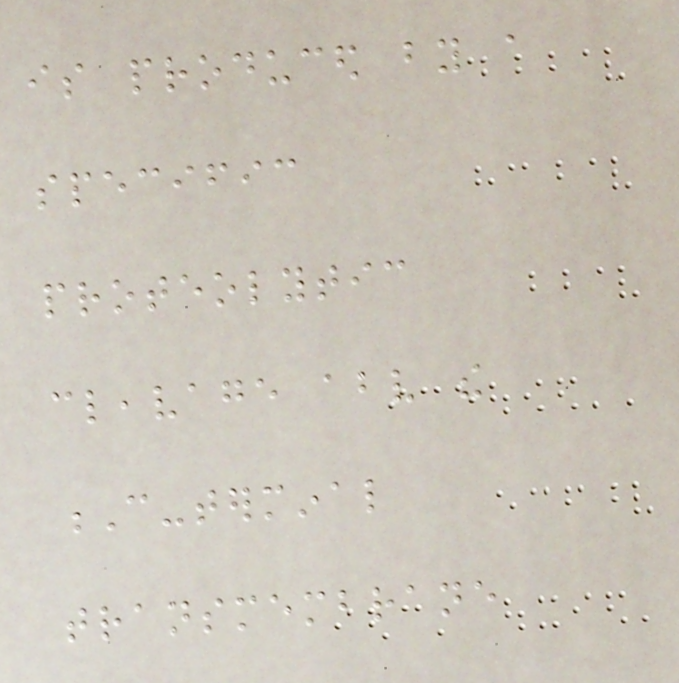is produced by a
specific
proteolytic
cleavage above the
C-terminal
transmembrane
